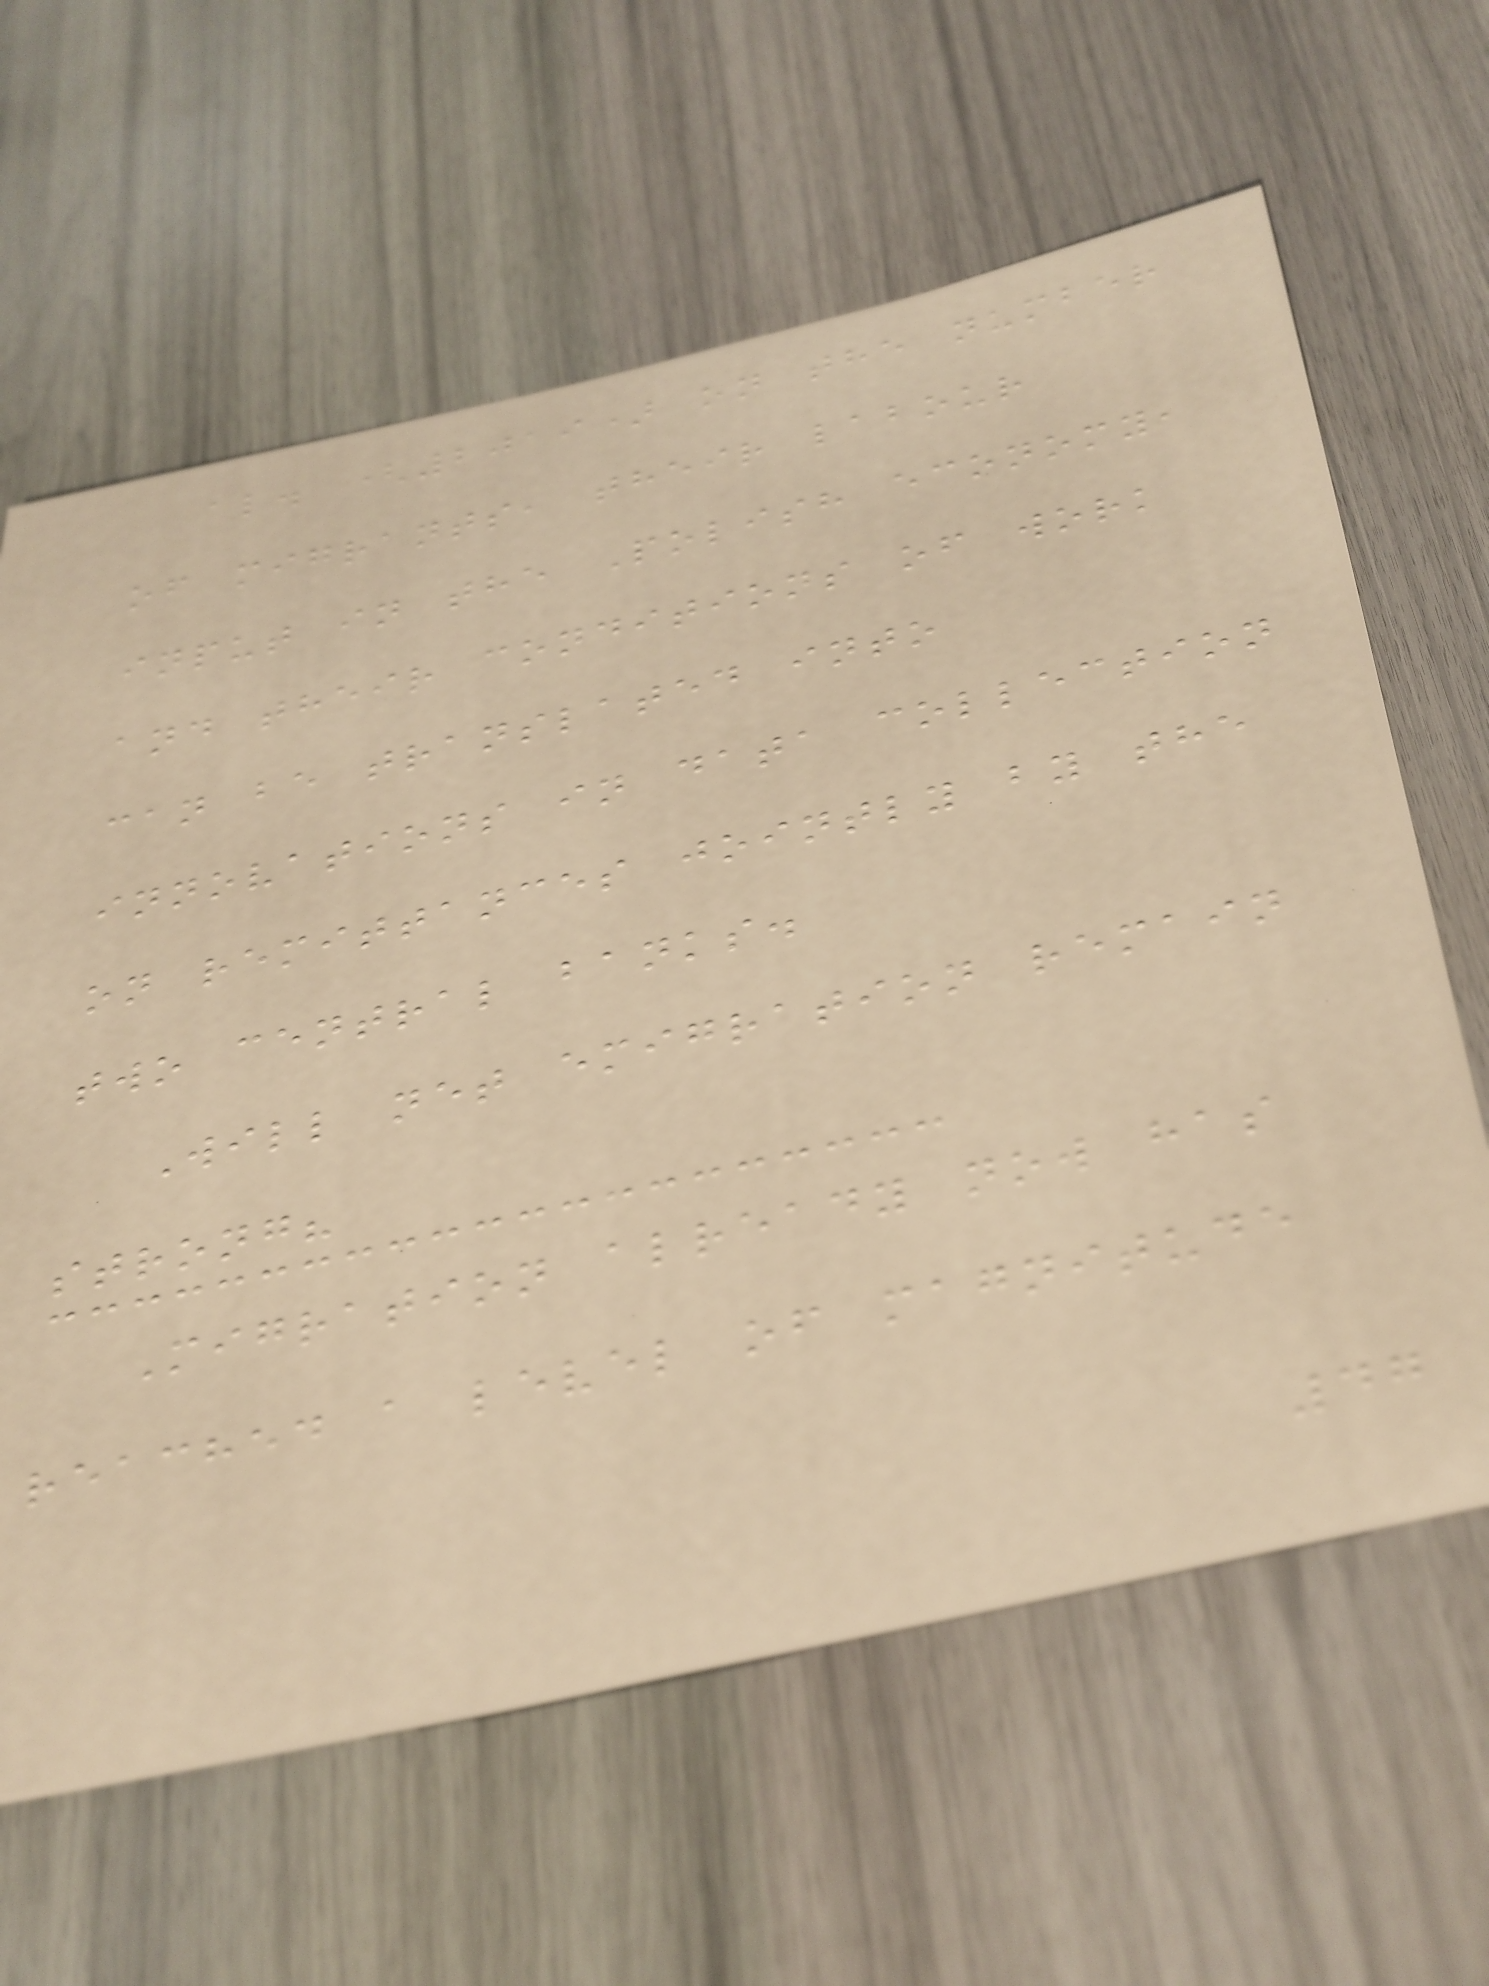al. (2019) on the number
of migrants, their labour
input in the Polish economy,
and their conditions of work
can be translated into
innovations in data collection
on remittances jointly by the
two central banks.
Will net emigration remain
strong?
Migration already now has
reached a level of magnitude
47
